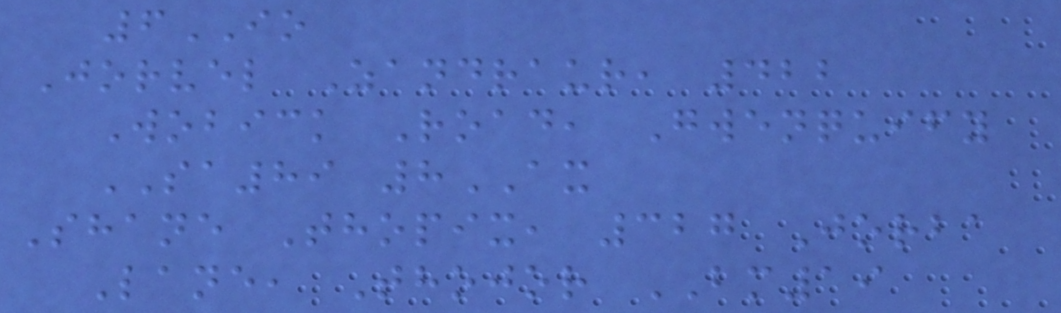6IO
Jorvel Zandraur, 422
Wobick Road, Gwenquify
SA89 8AX
Shane Thopix, 327 Jorba
Lane, Thojor BM19
